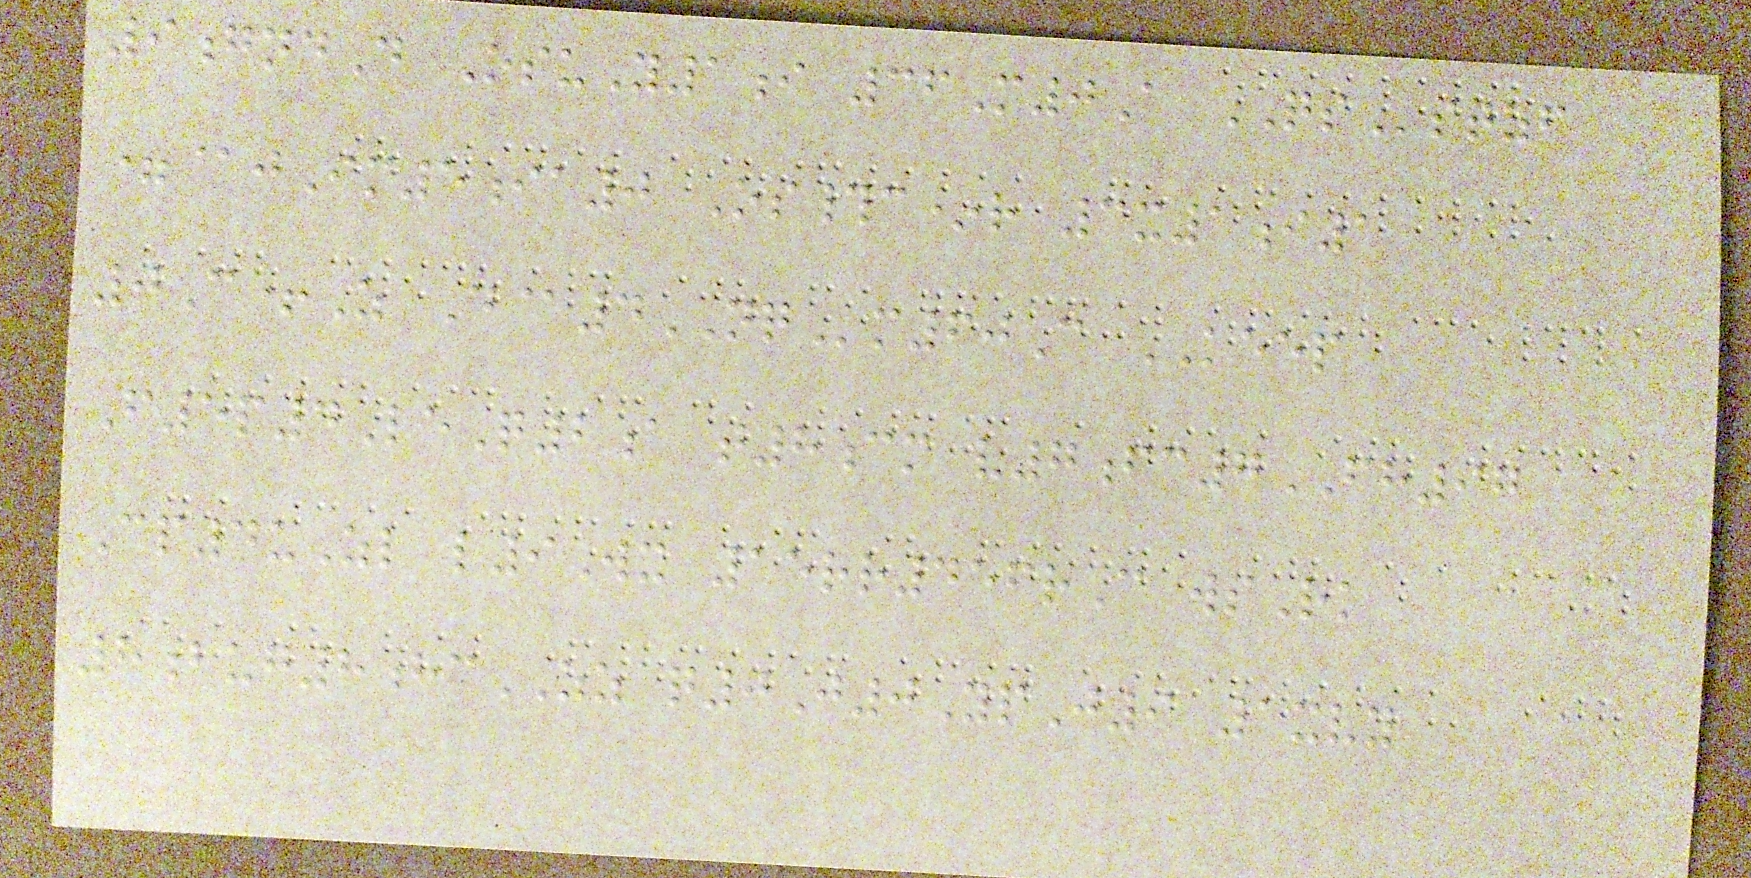9gndD OsuY1i 36M0A QSstzf
=@jIm5ia0 Os#c*r 3x1i1
0C+Z D@4NQm60C KEEP
F5p4LeQ2a t8cm v7fc7FH97
Cp4uZl l9Wx 15rr456rC wsRk
8bug8hcZZ q0J0YpJ9 1xvy
